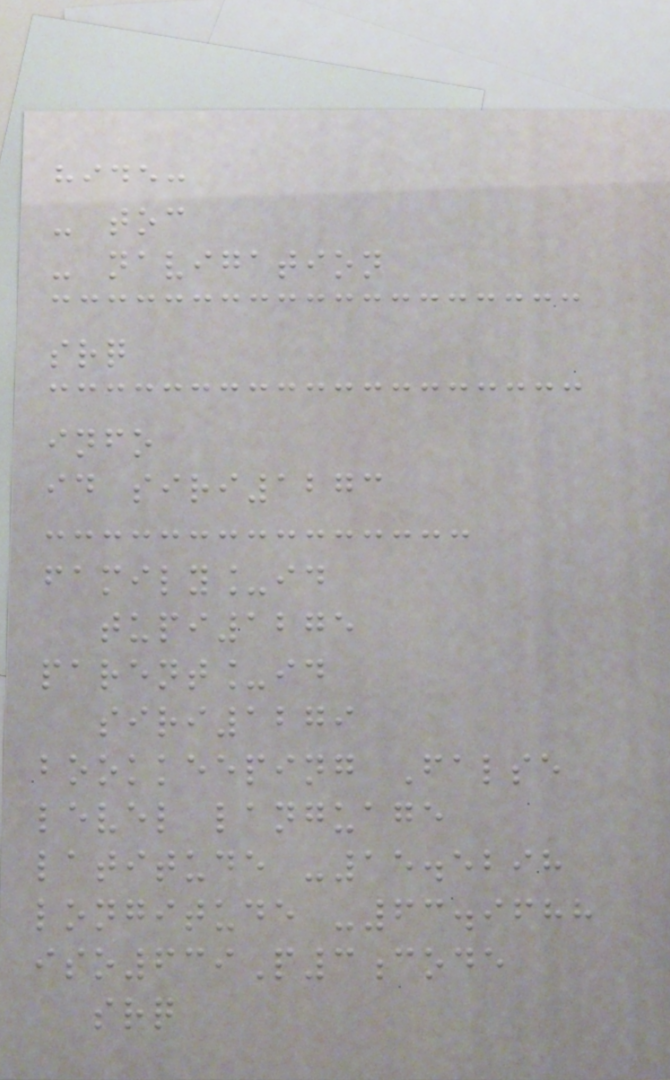hide:
- toc
- navigation
srq
info
id siri1273
family_id
tupi1275
parent_id
siri1279
bookkeeping False
level language
latitude -15.5298
longitude -63.9688
iso639P3code
srq
